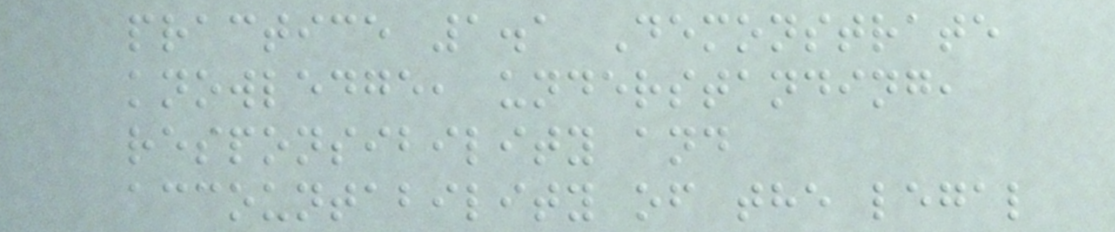practice 1.1 Demonstrate
knowledge, understanding,
responsibility and
accountability of the legal
